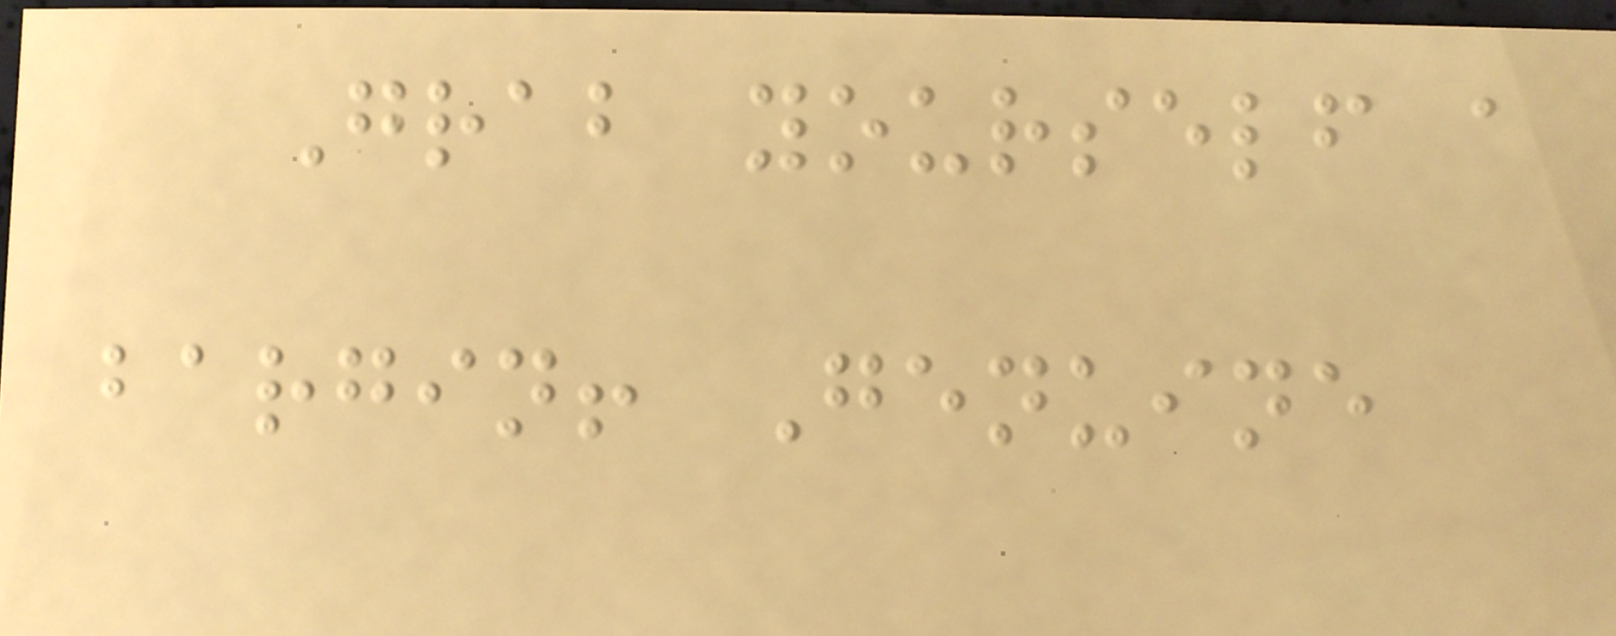Grab yourself a
bargin! Genuine
